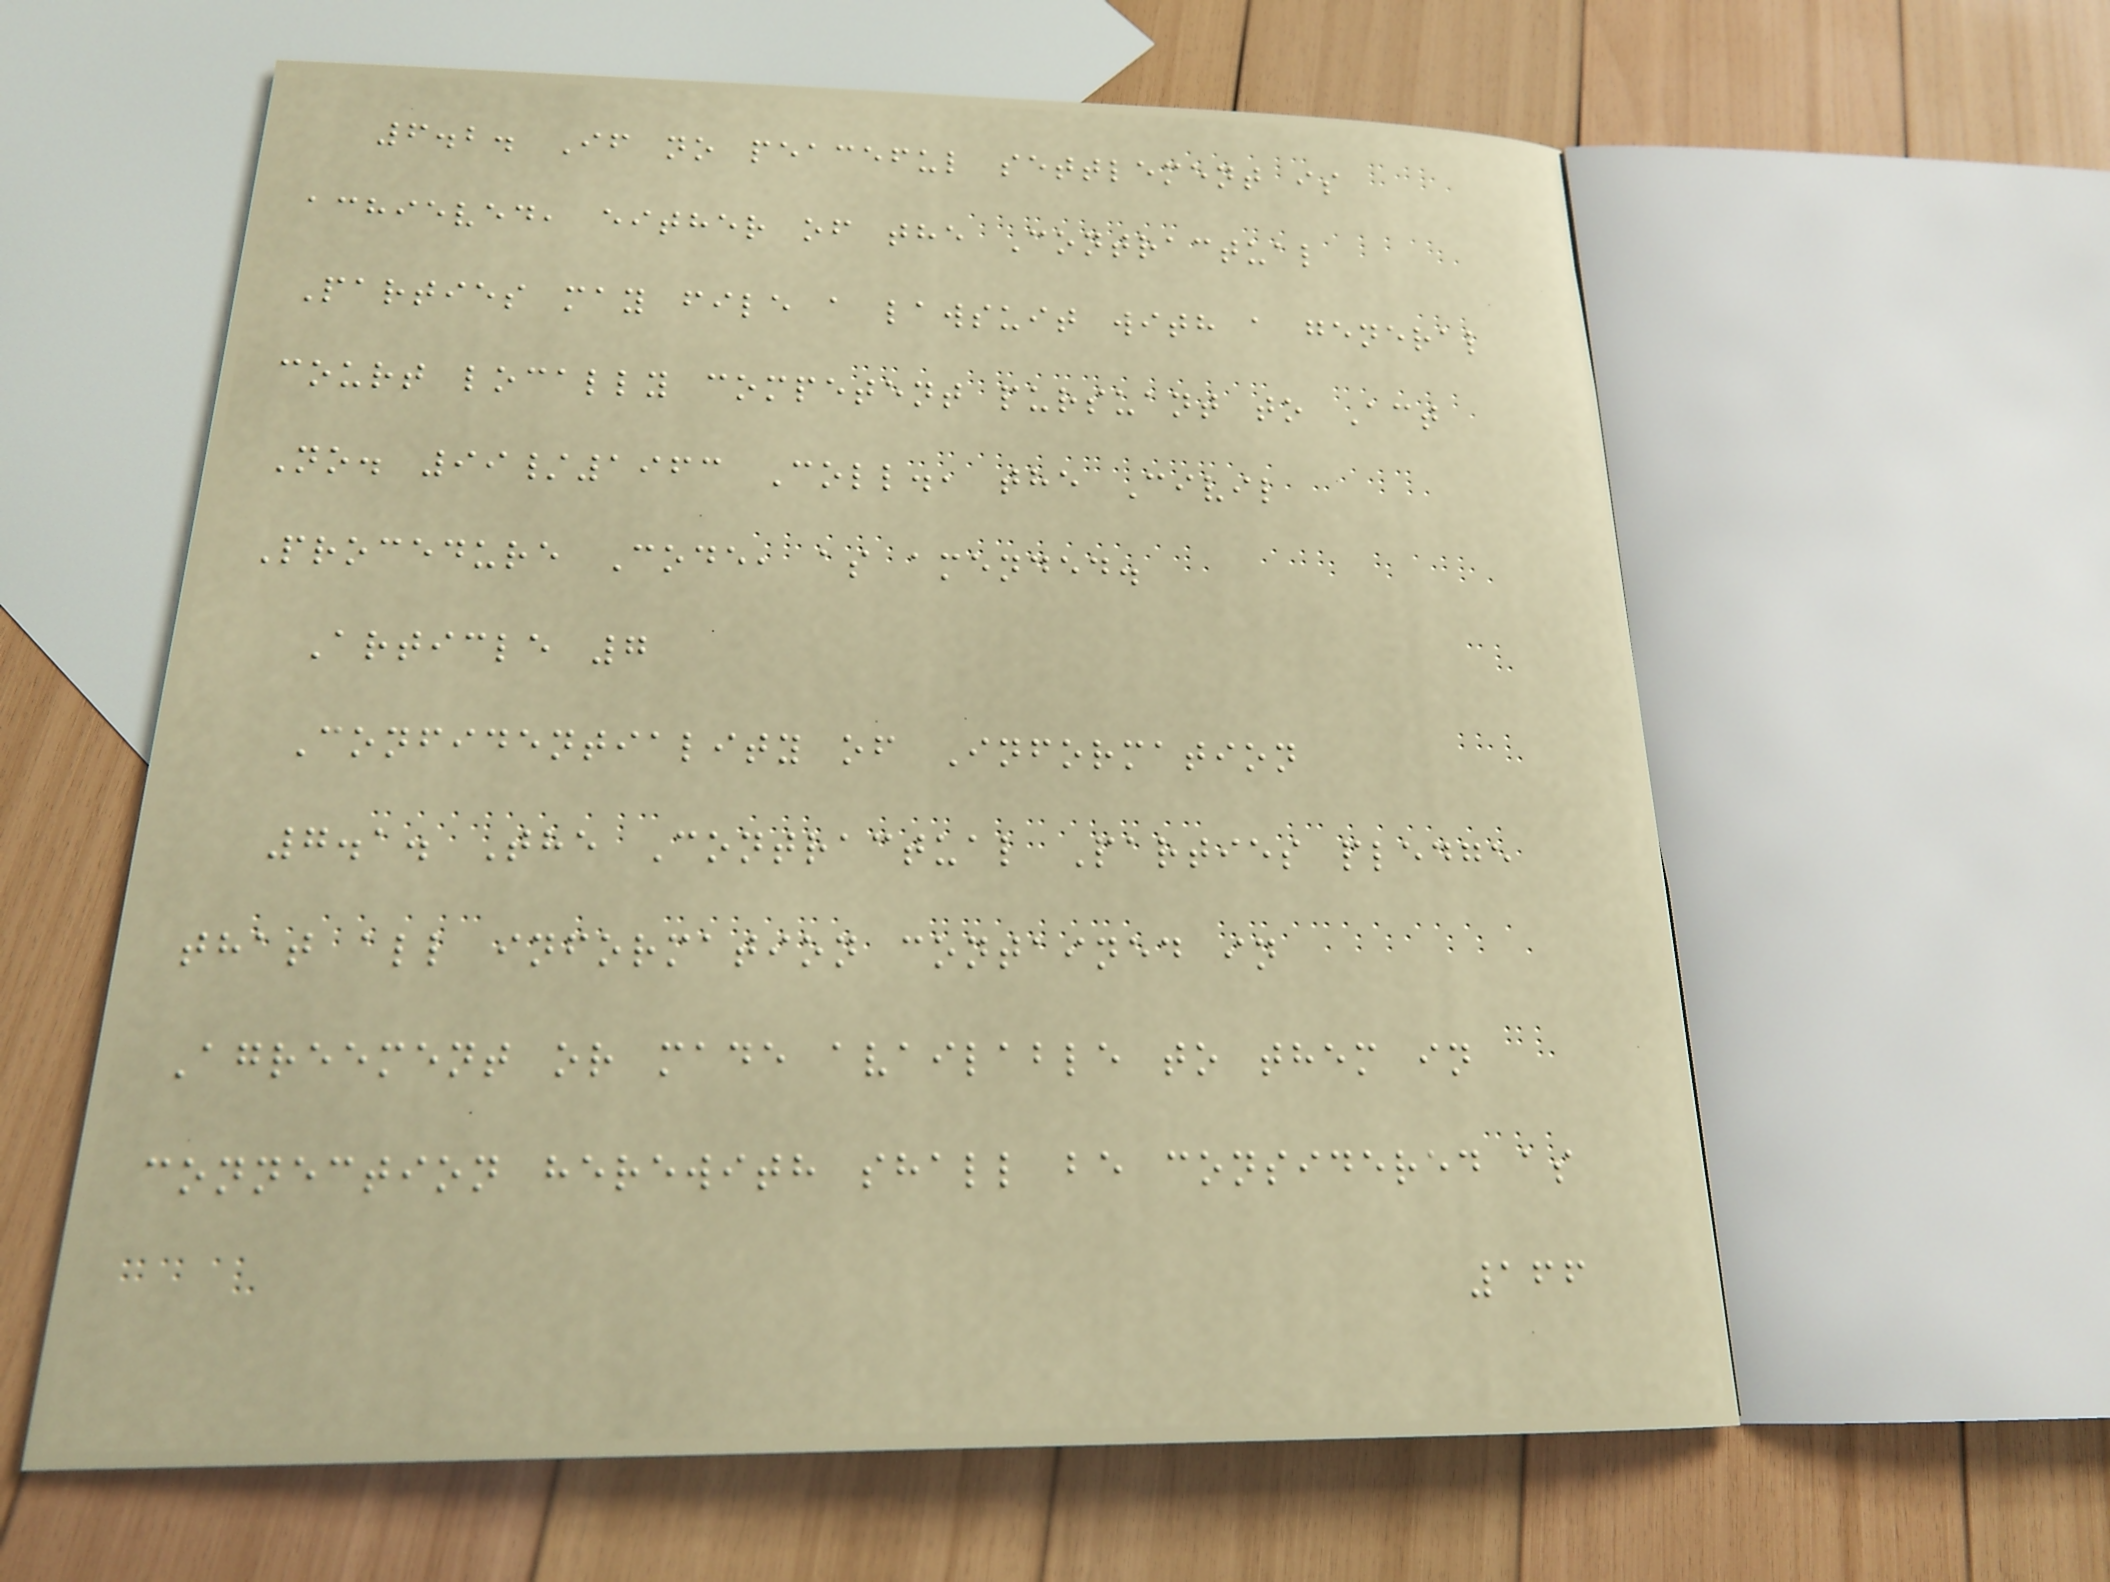6.2. If no peaceful settlement is
achieved, either of the Contractual
Parties may file a lawsuit with a general
court locally competent pursuant to Act
No. 99/1963 Coll., the Civil
Procedure Code, as amended.
Article 7
Confidentiality of Information
7.1. The Contractual Parties pledge
that all information contained in
Agreement or made available to them in
connection herewith shall be considered as
166
